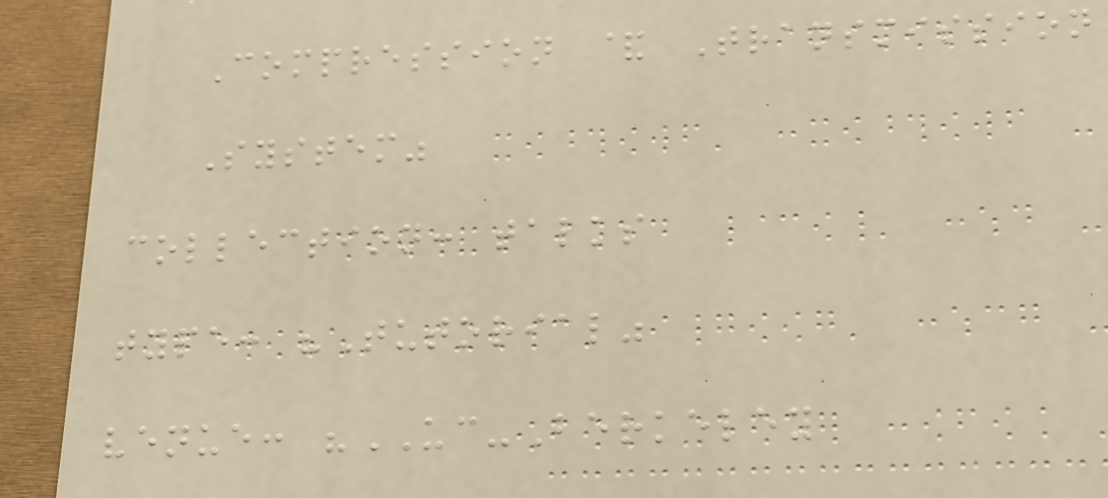Compression & Transmission
System"
collection: talks
type: "Tutorial"
venue: "UC-Berkeley
